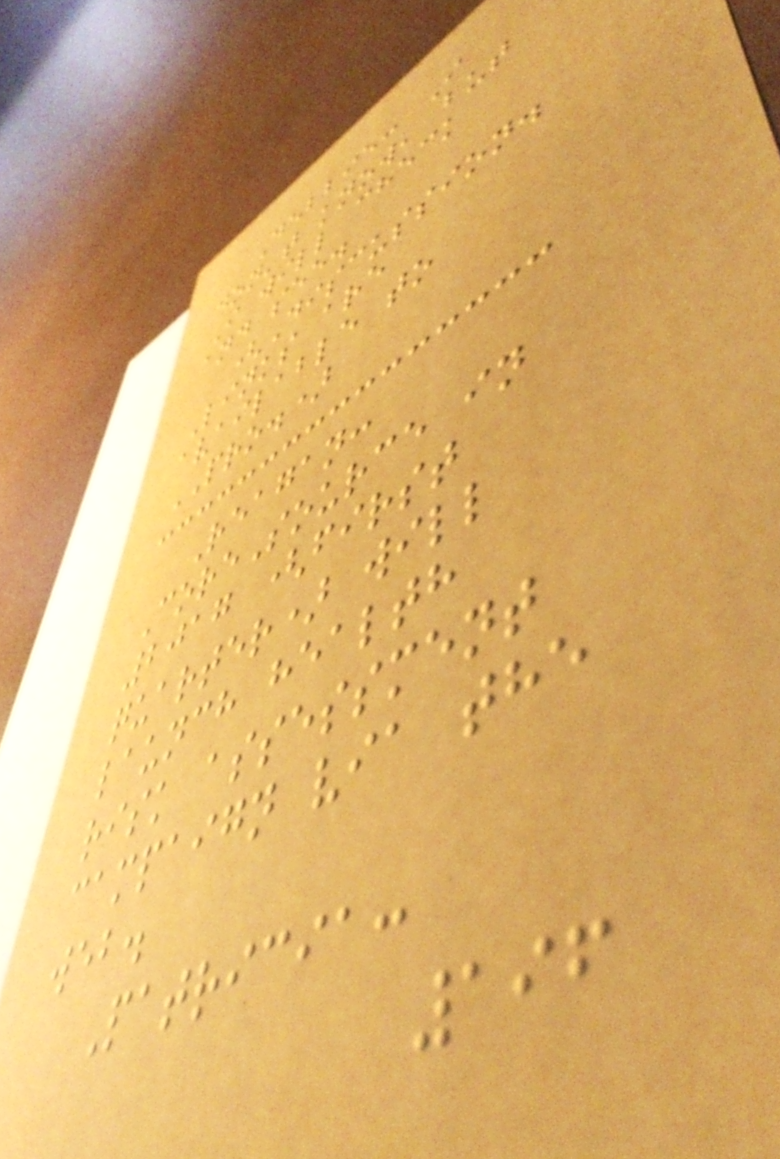Debbie: I
don't know, but
I will check
and see.
(Discussion.
Links are
available to
PRO.)
Reagan:
CoreSource in
2017 (first
quarter) will
launch health
risk assessment
campaign via the
web.
Patricia:
196
